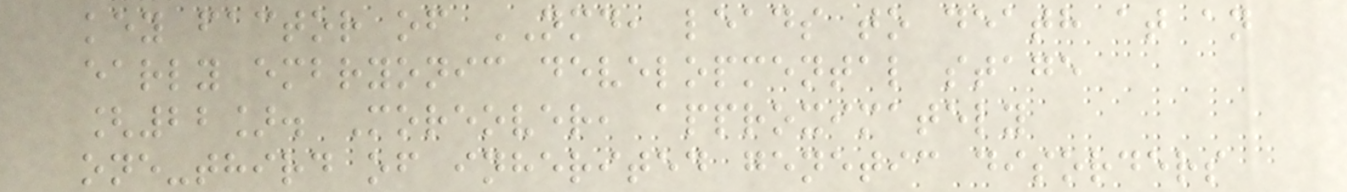key factor of NMD, leads to death at an
early embryonic developmental stage
[22]. Moreover, approximately
one-third of inherited genetic disorders
